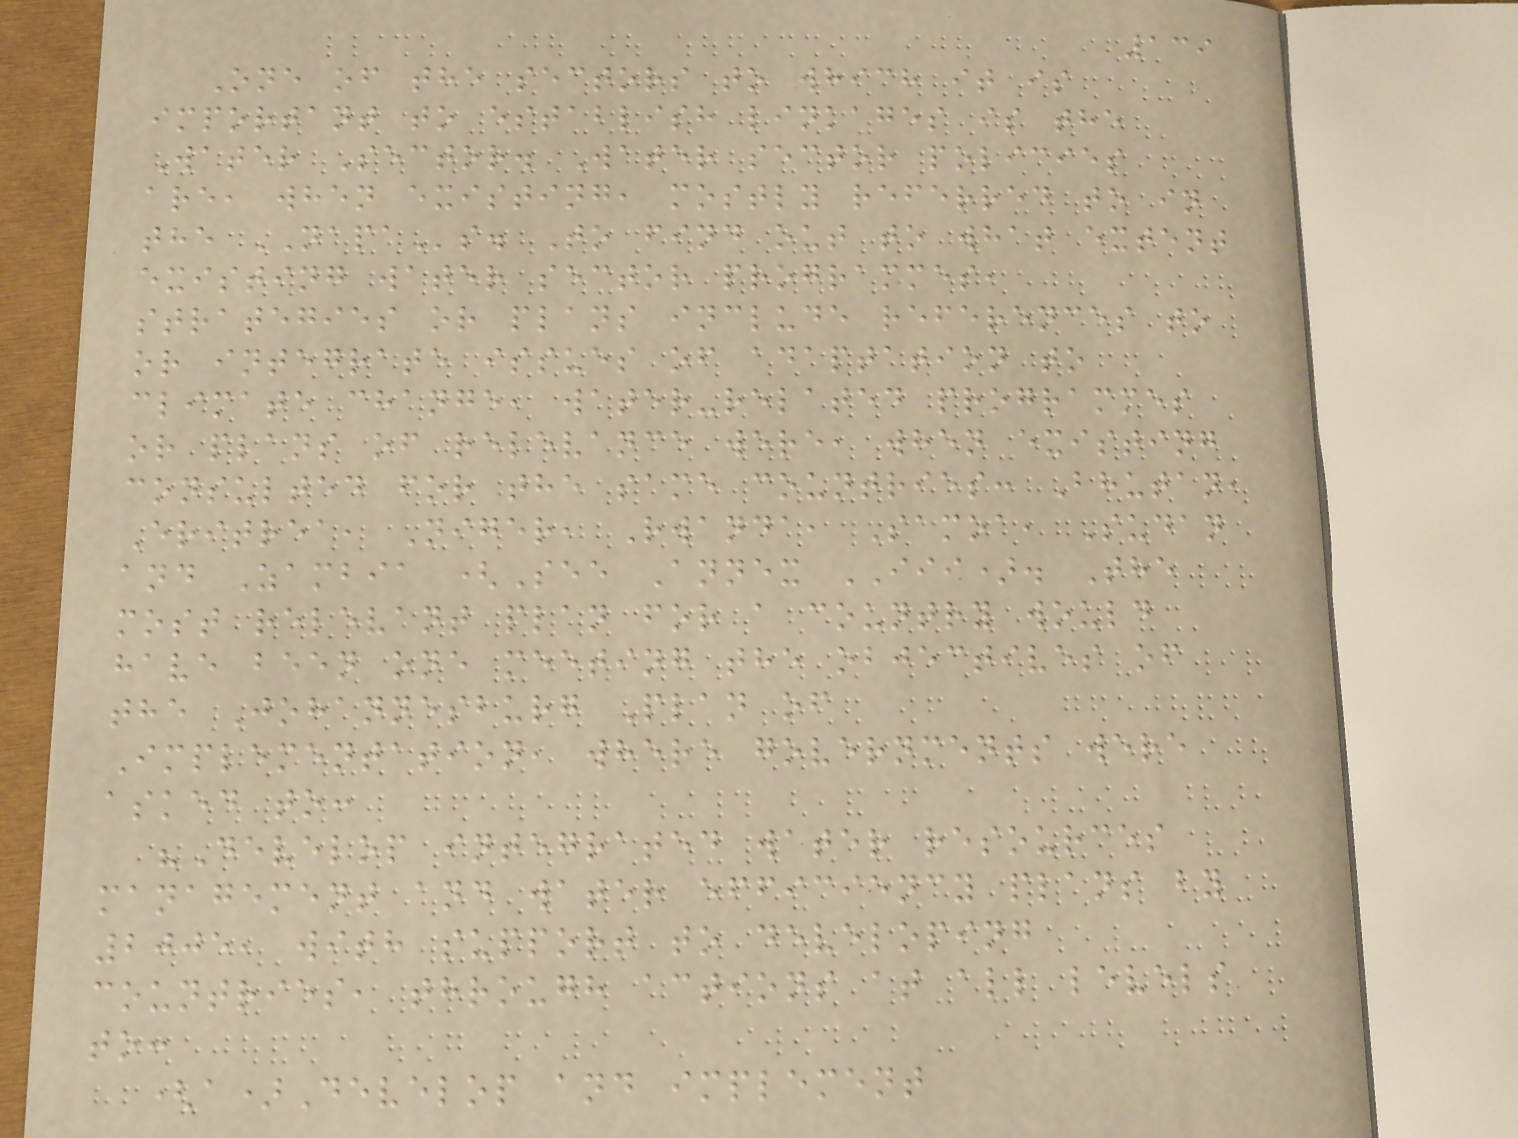139
One of the sectors to which it is
important to establish linkages is the
Water Sector. Water sector policies
are, when existing, mostly referred to in
the NAPAs. To find out to what extent
existing water sector programmes,
strategies or plans include references to
or integrate issues of adaptation to
climate change, water-related programmes
or plans of relevance were, when existing
consulted for the same countries: Bhutan,
Eritrea, Niger, Rwanda, Samoa, Sudan
and Zambia (See Annex III). The
most relevant plan for a country would
have been one meeting the objectives of
the Johannesburg Plan of
Implementation, where governments were
asked to:
"Develop integrated water resources
management and water efficiency plans by
2005, with support to developing
countries, through actions at all levels
to:
(a)Develop and implement
